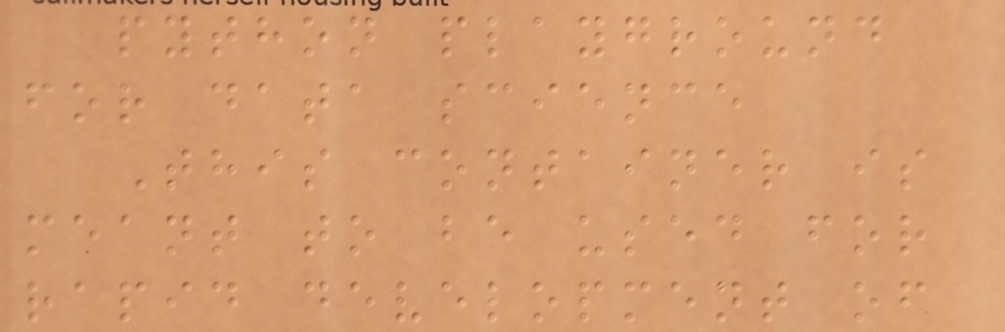python playground
for data science
This container is
meant to be used for
rapid development of
